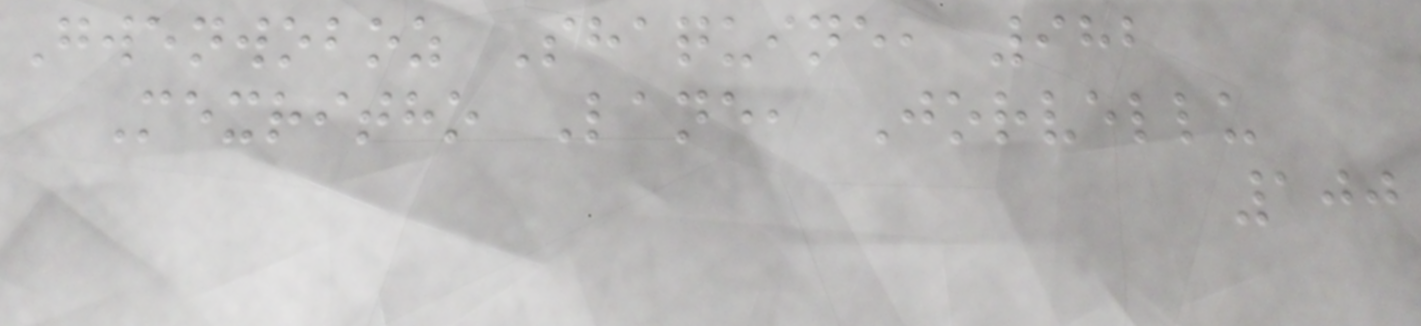Gwenwoboz Shaquine, 982
Mexritho Lane, Jorvellu
100
